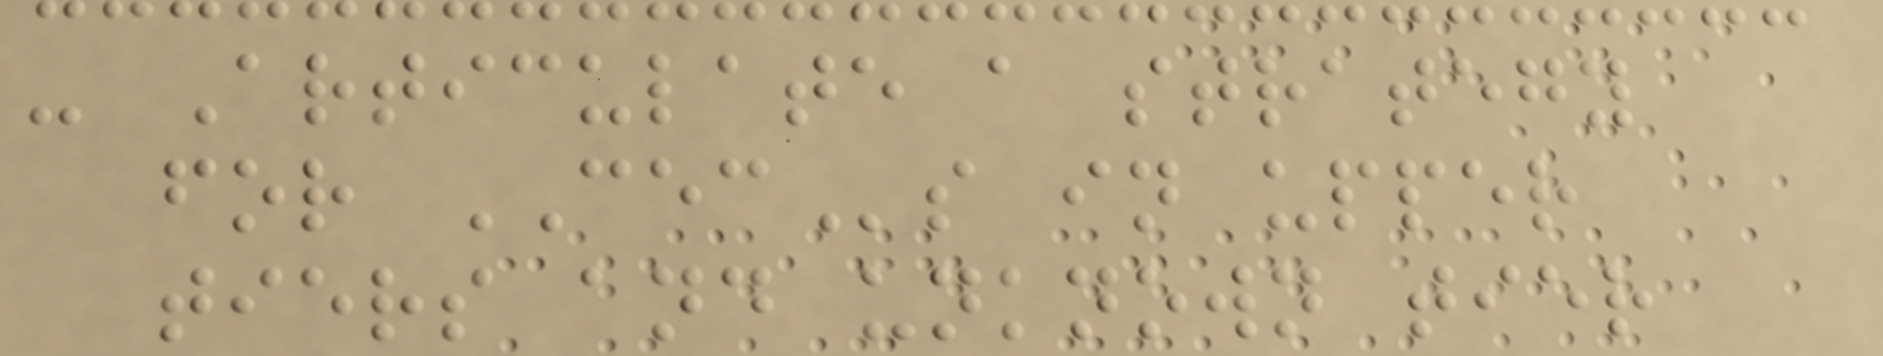- Articulate a strategy
for CECs in upper
tiers and unknown tier
